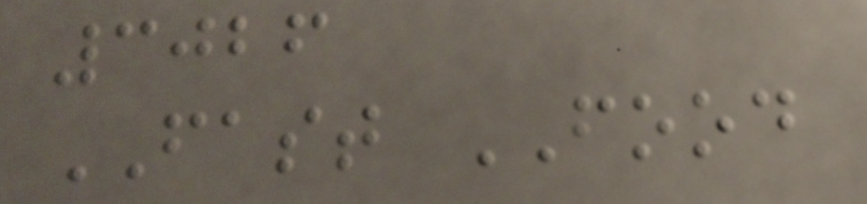3026
FAST FOOD
